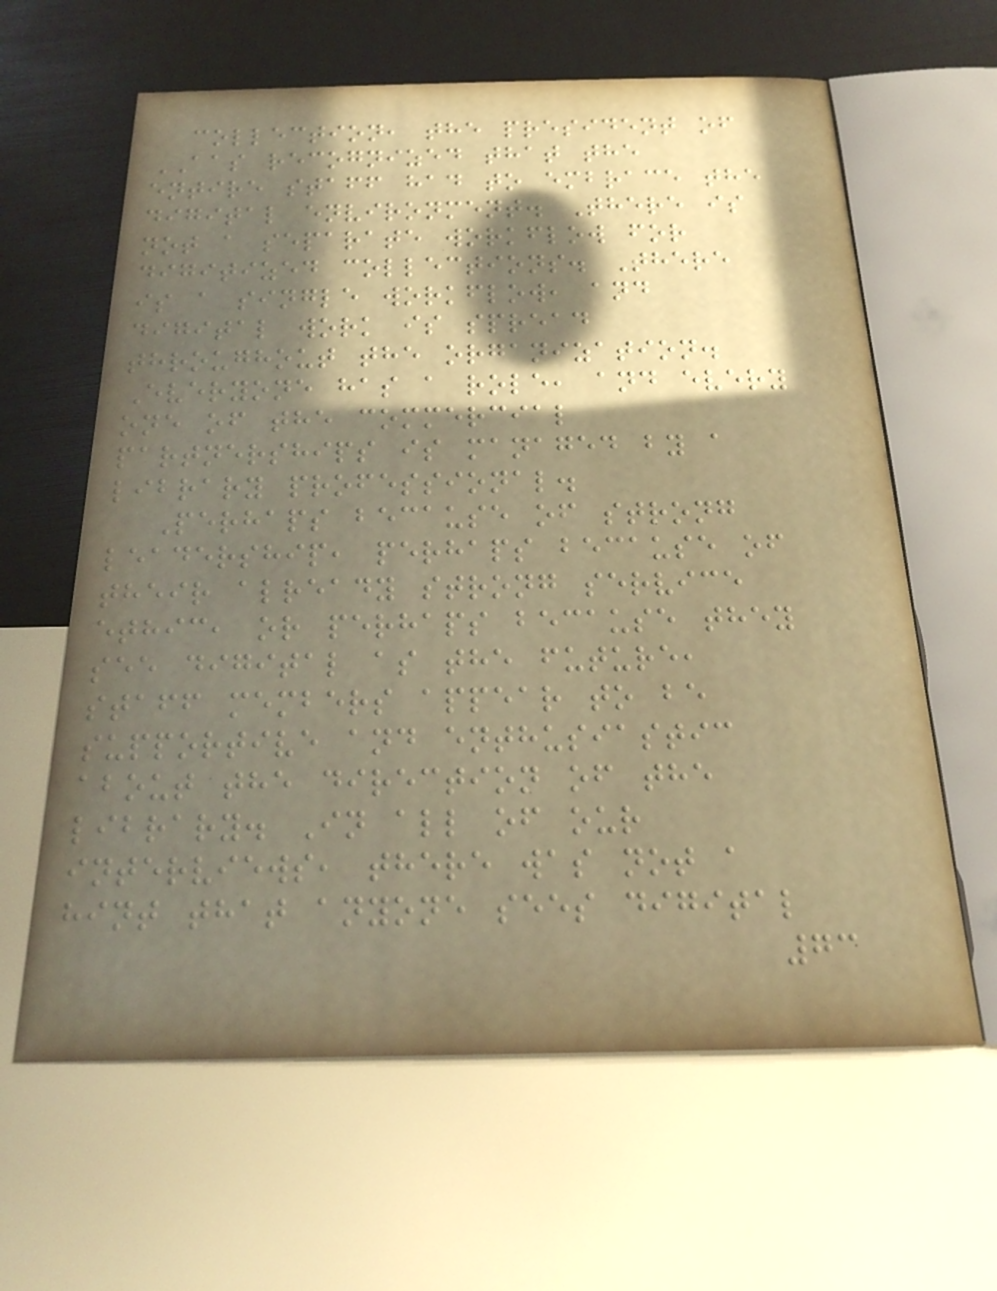collection, the president of
AAS recognized that the
entire staff had to embrace the
digital environment. There is
not a separate workflow for
digitized collections. There
is a single workflow, and
digital work is spread
throughout the organization.
Everyone has a role, and every
one of the commercial
partnerships is managed by a
library professional.
Perhaps because of strong
leadership, perhaps because of
their already strong service
ethic, or perhaps because they
see digital as the future,
staff members appear to be
supportive and enthusiastic
about the direction of the
library. In all of our
interviews, there was not a
hint that anyone sees digital
73
